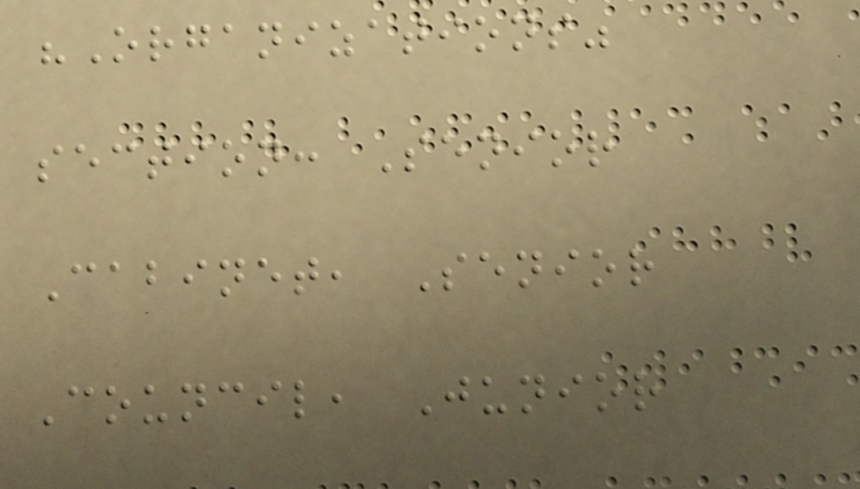"Organizations"
section: Senior
Cabinet, Senior
Council, Junior
